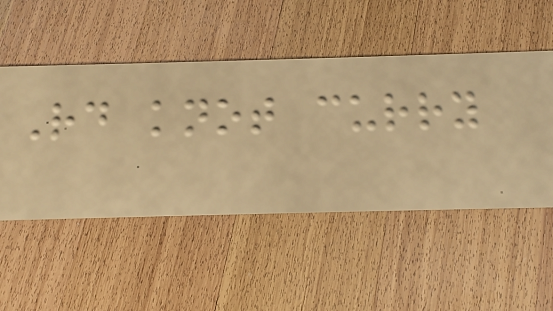Rd knot curry
